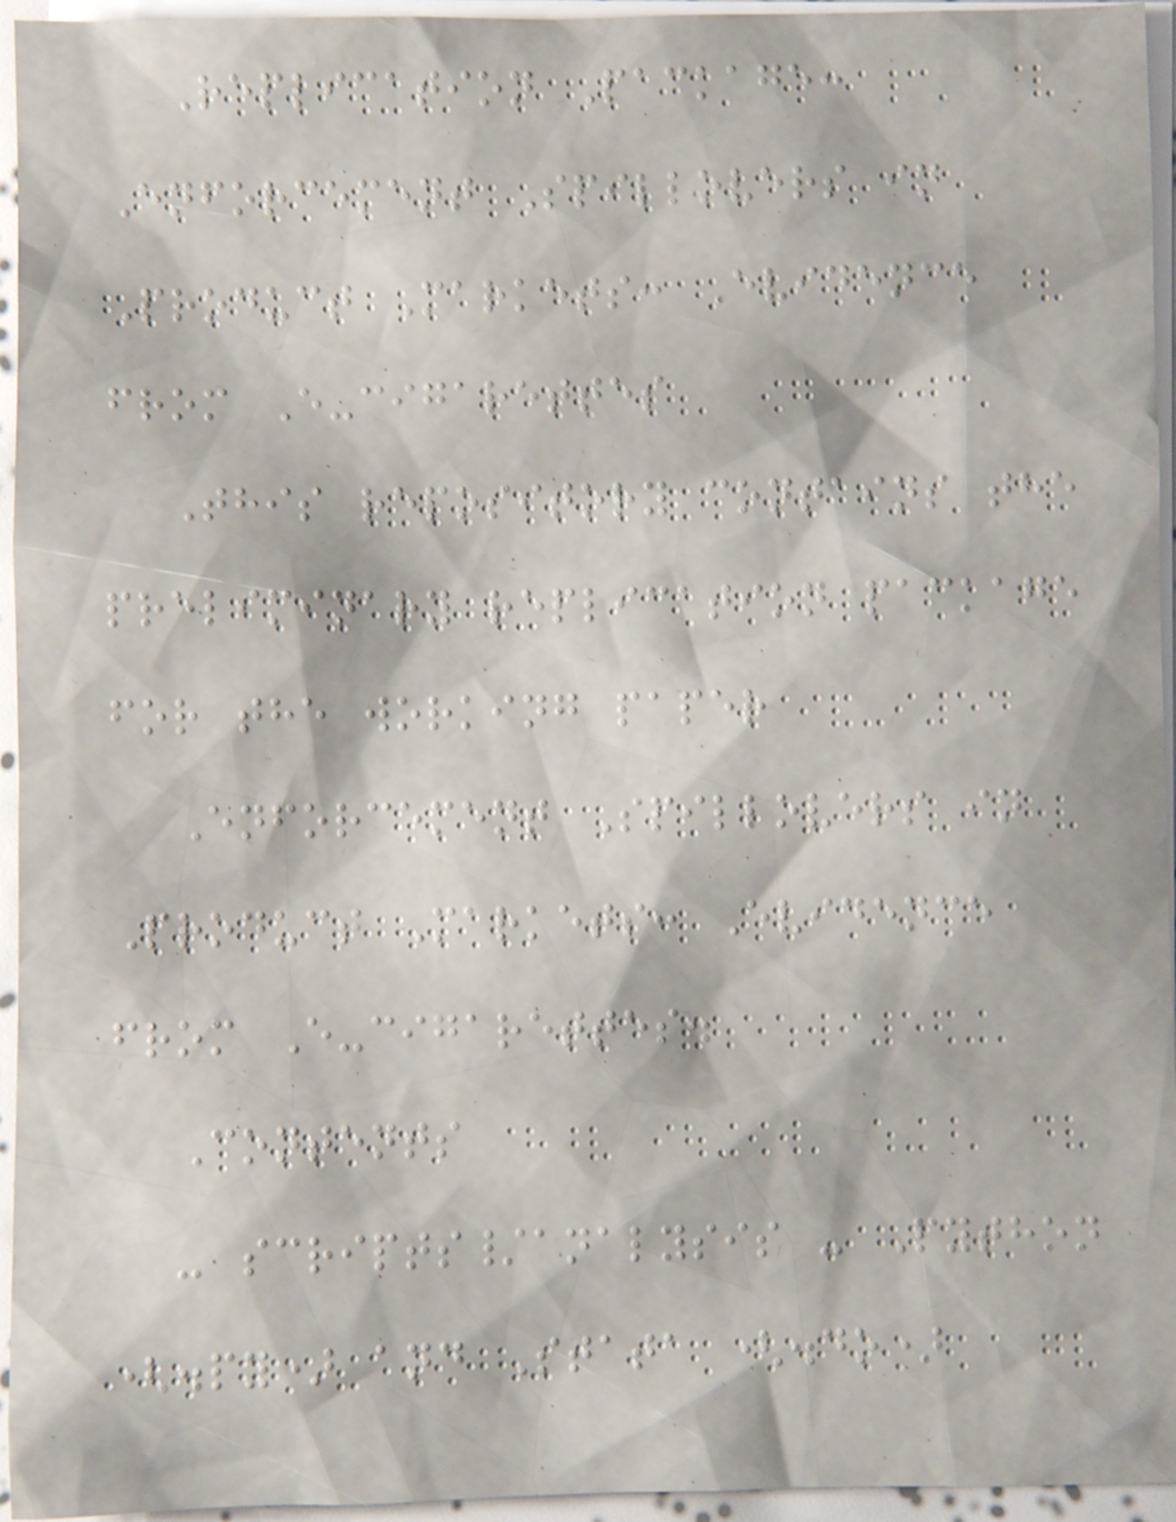Replication Package:
Enforcement Spillovers in
Product Markets: Evidence
from E-cigarettes
This repository contains the
preliminary replication package
for the working paper
Enforcement Spillovers in
Product Markets: Evidence
from E-cigarettes.
Contents
- scripts/analysis - Python
(.py) and Stata (.do)
